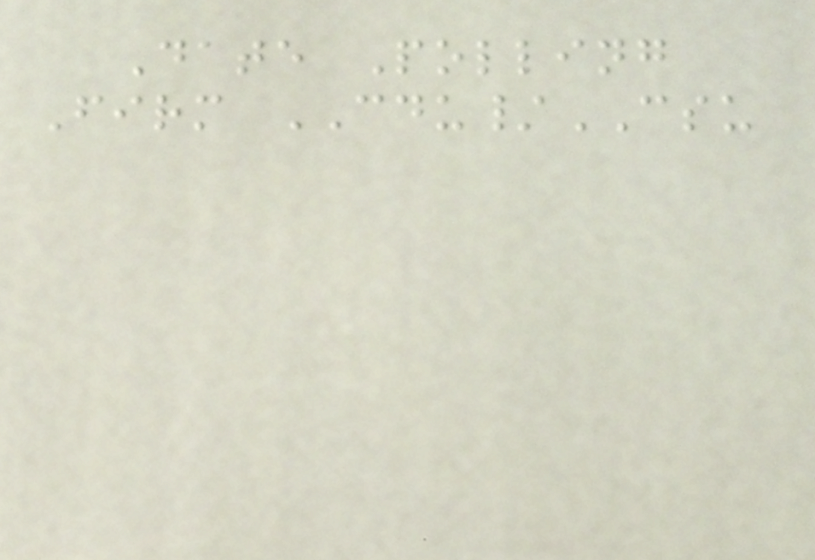Date Polling
Firm CDU/CSU
